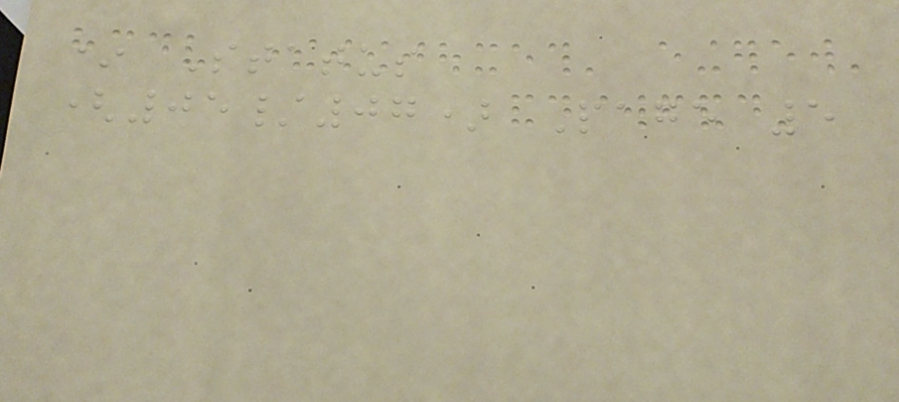* Status
(05/07) Page 5
